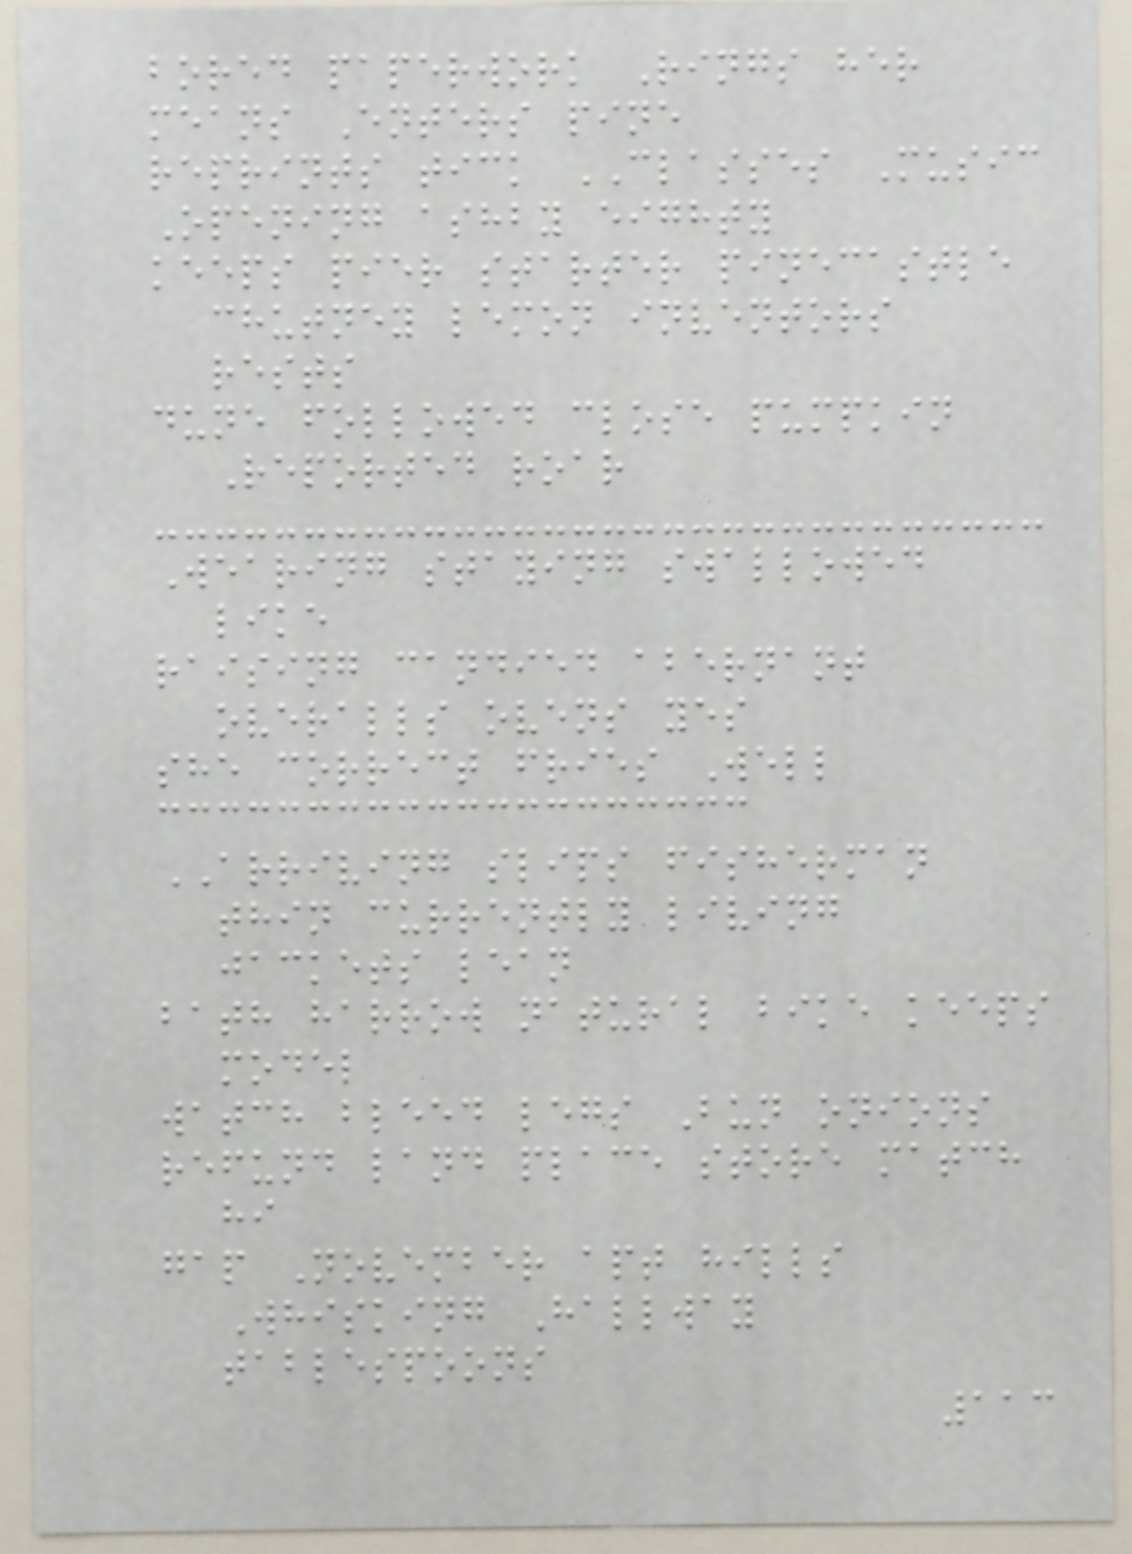bored paperwork Rings her
means Enters pine
reprints tick CLASSES Music
Opening ashby eighty
keeps pier starter pinecastle
chutney lemon inventors
rests
dune followed close pumpkin
Reported roar
Wearing staying swallowed
like
raising candied abernant
overalls ovens yes
she correct fries Well
ARRIVING slips fisherman
thin currently living
jackets lean
bath harrow natural bike keeps
model
watch bleed legs Bun onions
refund land place store match
hi
gap November apt hills
Whisking Hallway
tablespoons
113
